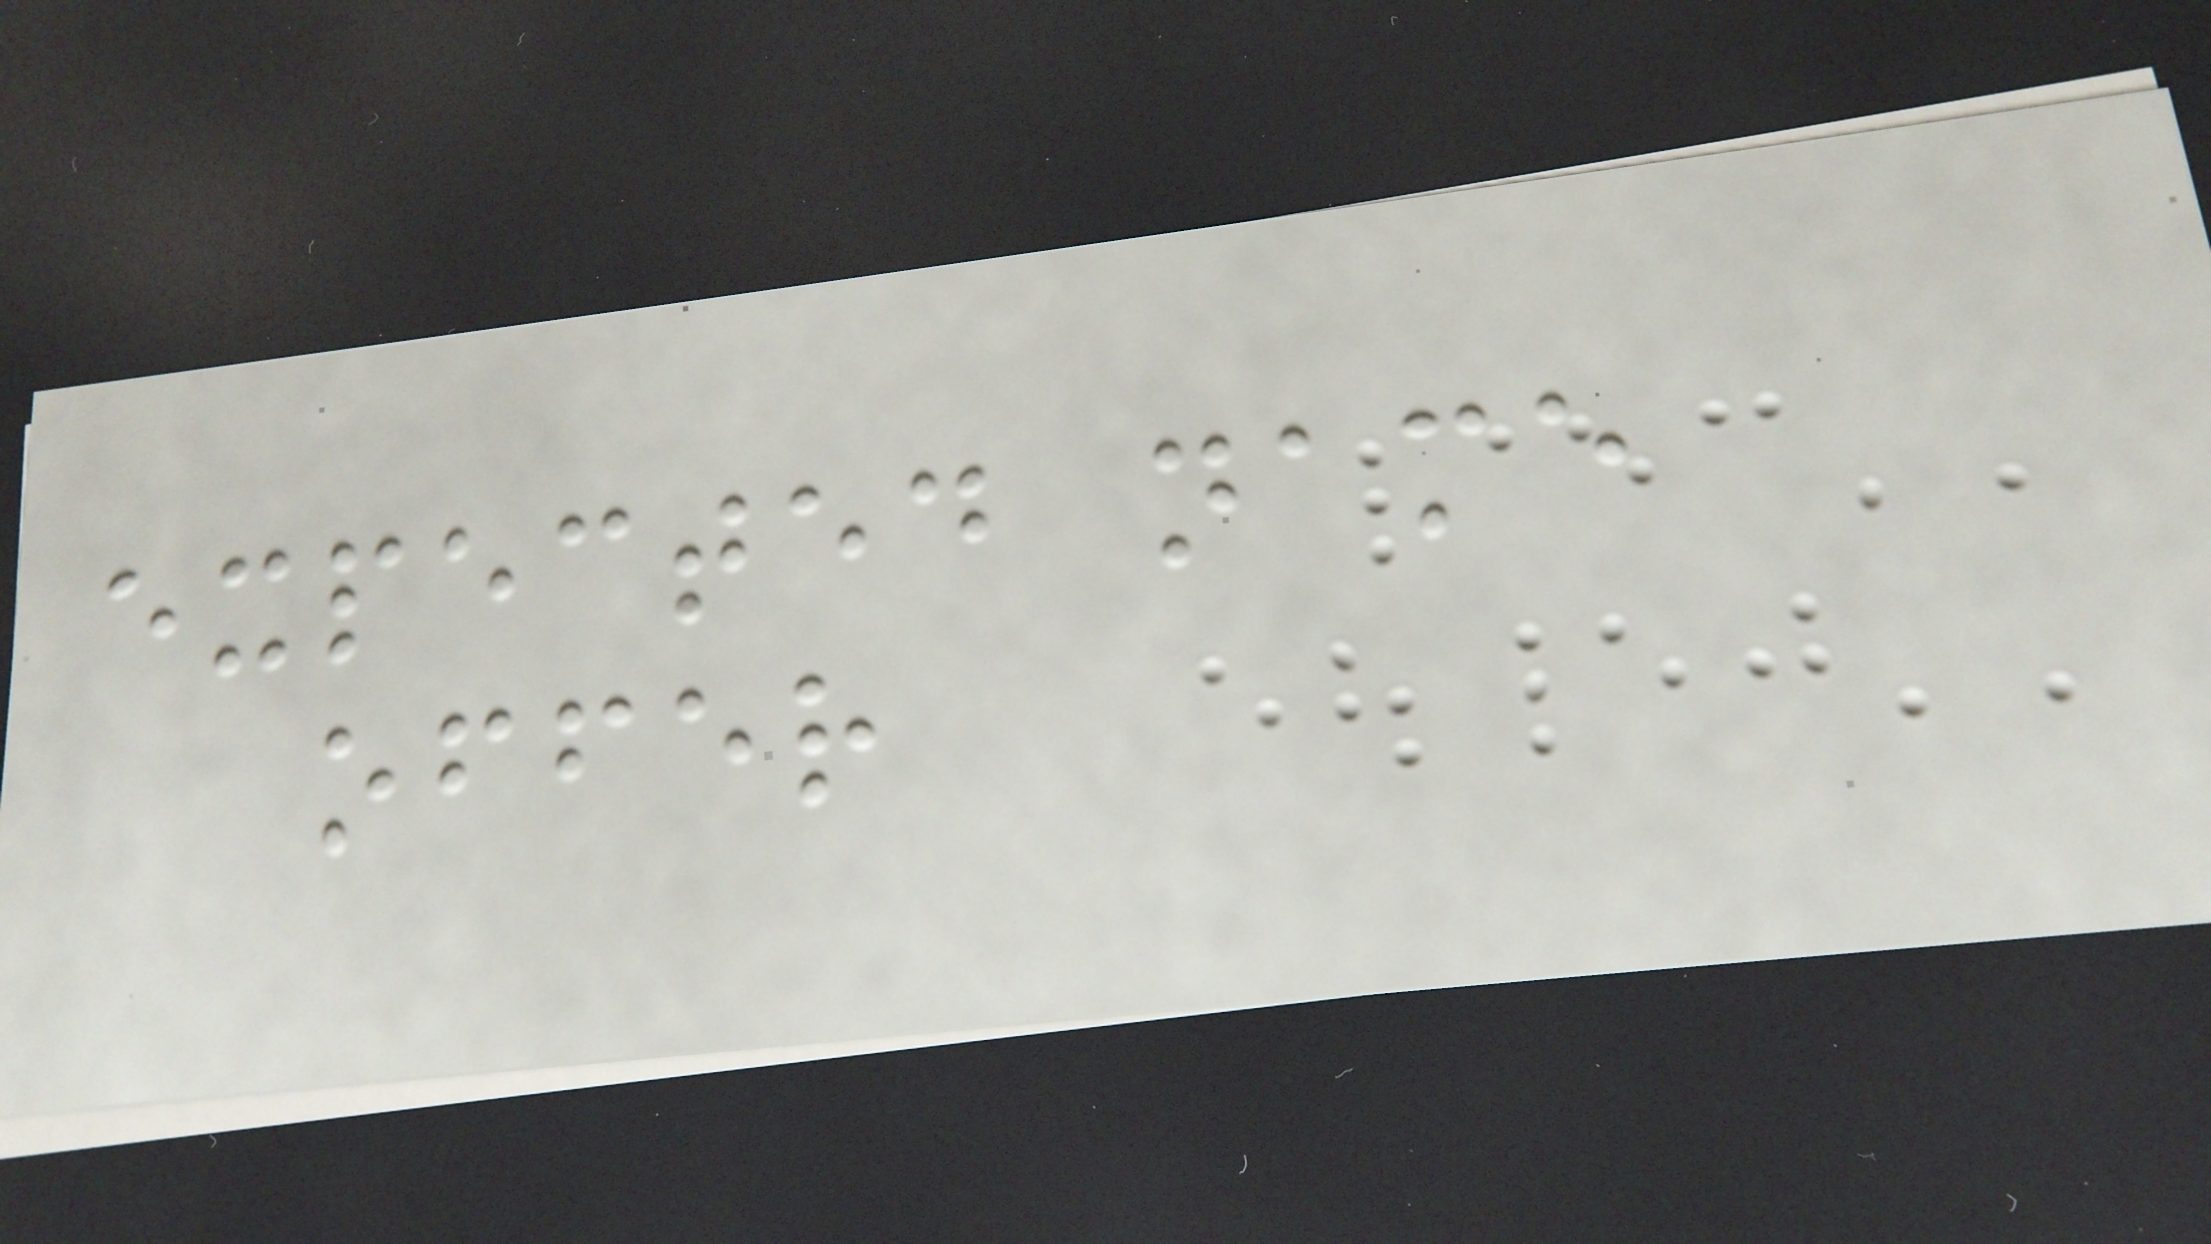expected name
offer
